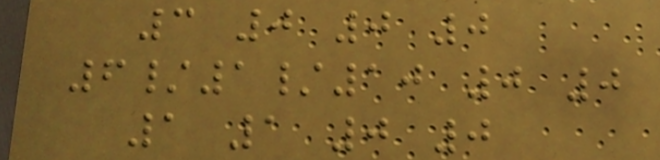3 0 0 0
6/1/10 0 0
1 1 0 0
